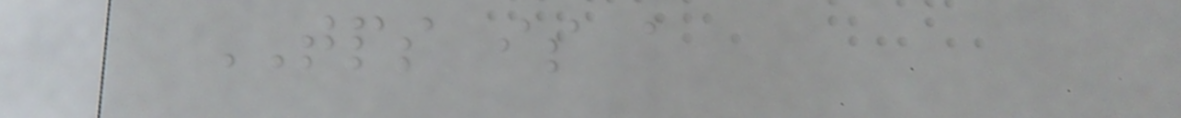TPS is a
